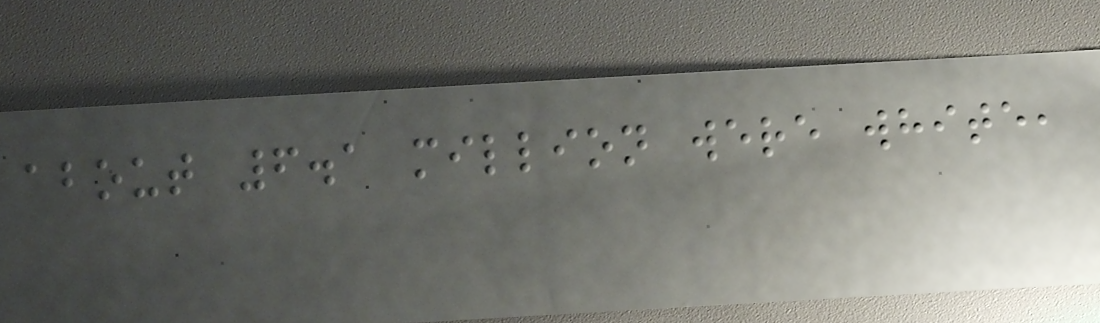about 6.1 million were white,
